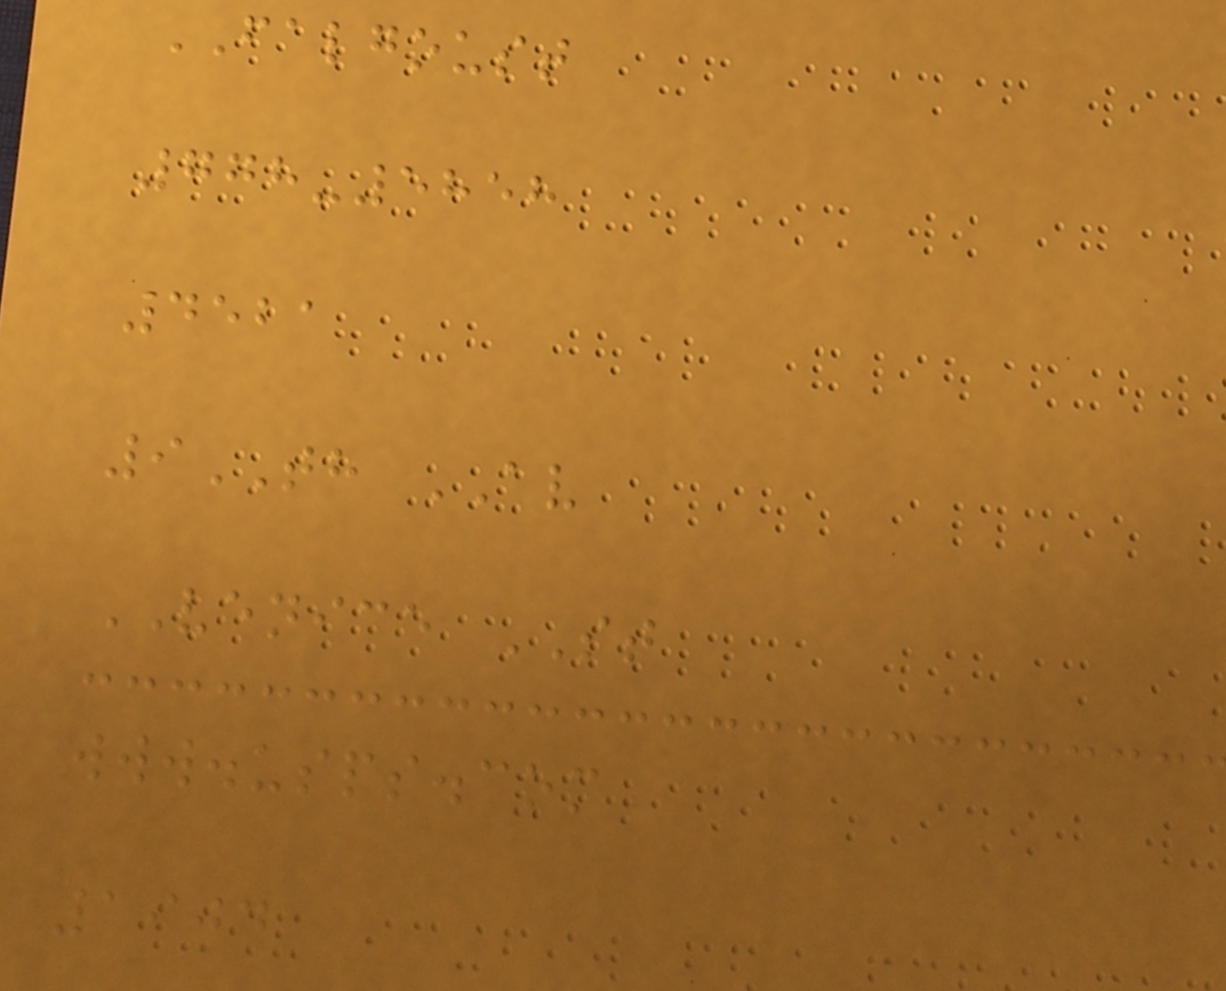FALGOUST
778-5858
4521
9TH AV
VENICE ST
www.usps.com
1904
